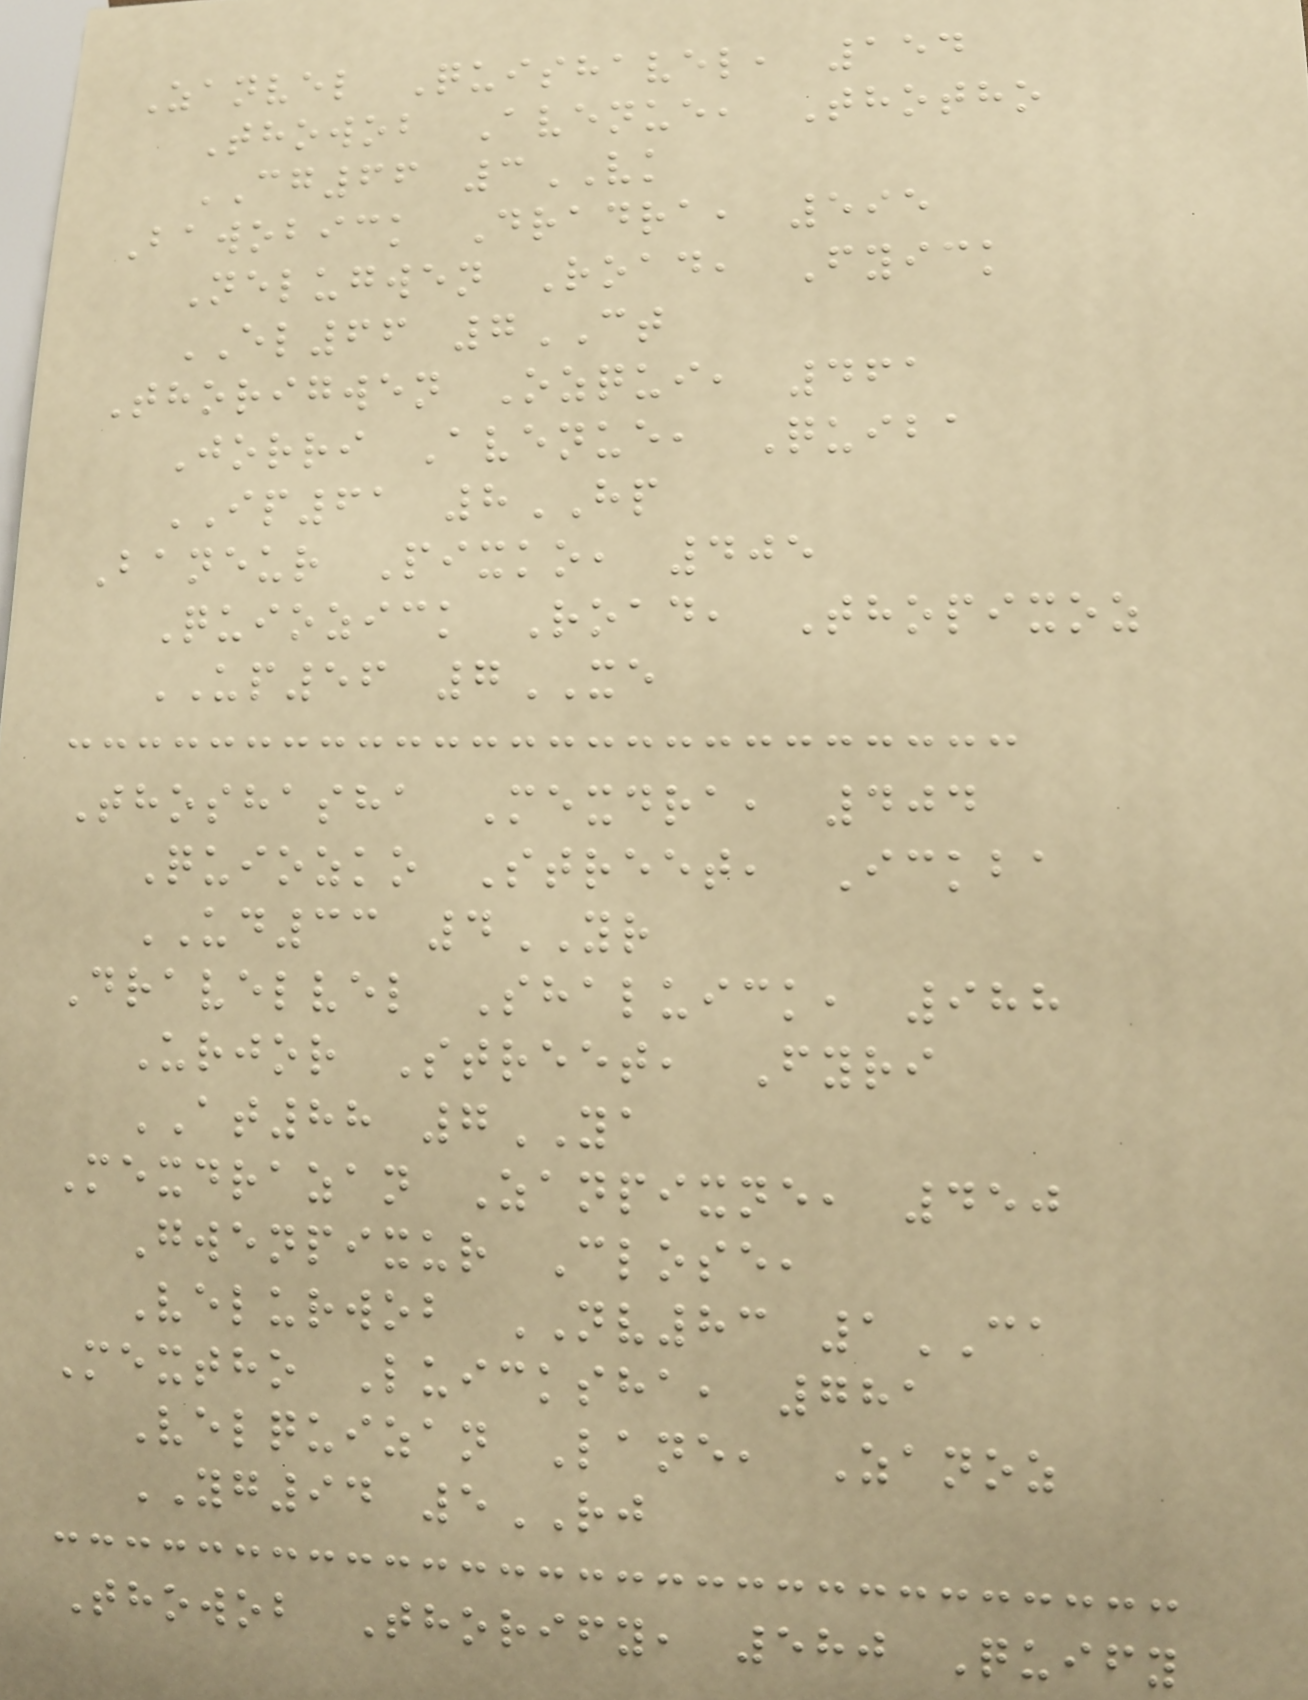Zanvel Quishavel, 154
Thowob Avenue, Thotho
CG66 3VK
Bawobick Dradra, 595
Nelugwen Road, Fyick
EL66 7CT
Thorigwen Ozqui, 461
Jorri Avenue, Quiba
IP61 8HP
Baneur Pixko, 405
Quiozick Road, Thopixoz
UP56 7XE
Thoshasha Mexdra, 404
Quiozko Street, Ickba
UD33 4YR
Dravelvel Shaluick, 988
Urjor Street, Fyri
AT88 7YA
Mexdrazan Zanpixne, 450
Gwenpixur Close,
Velurwob NV83 1CA
Mextho Luicksha, 781
Velquizan Lane, Zanoz
YG94 5RJ
Thowob Thorify, 580 Quify
